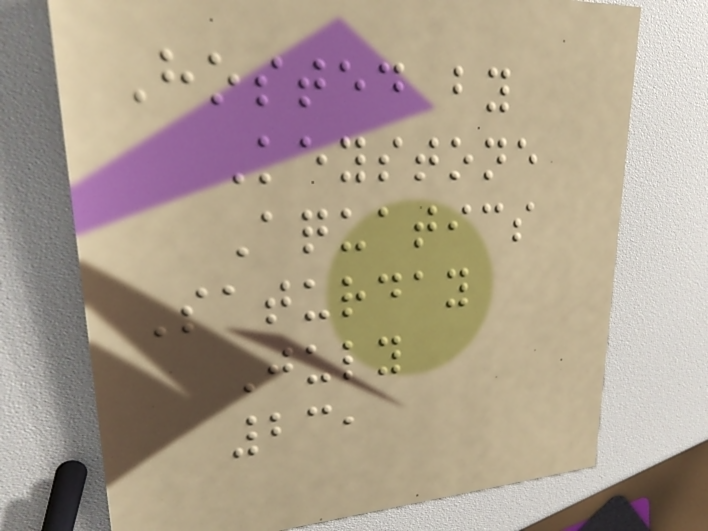Hosted by
Keystone
Aquatics
Saturday
July
23,
